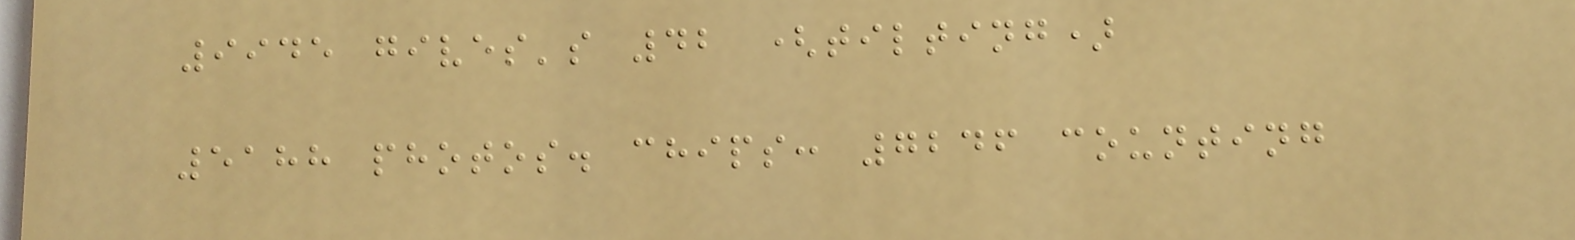9945 gives's 42 (tilting)
5188 photos. chips: 7246 counting
